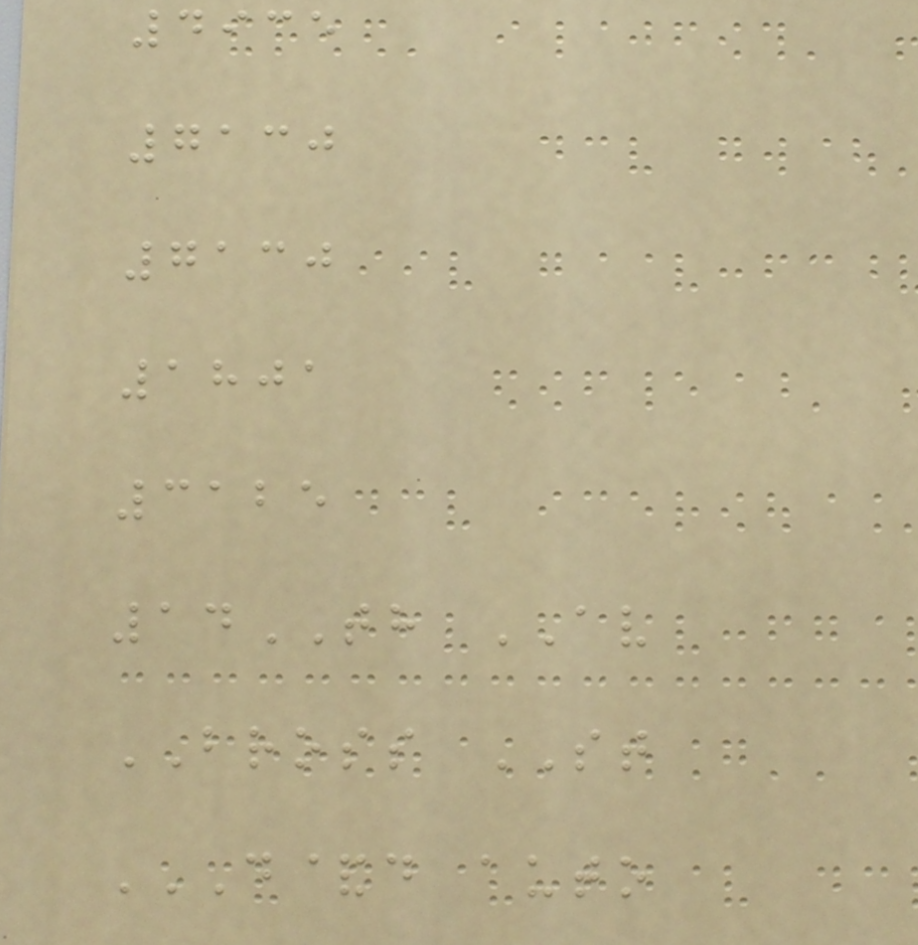4935
7130
7130
1801
3125
14TH AV
BROSS ST
D&D AUTO
